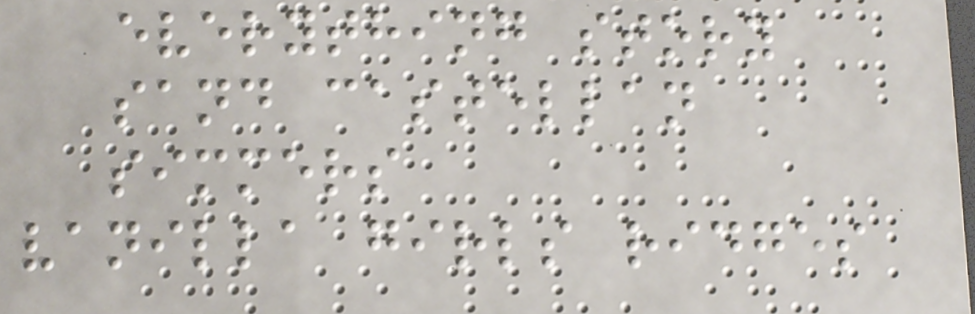everything story
sand castellan
simmers
vanilla girls ridges
